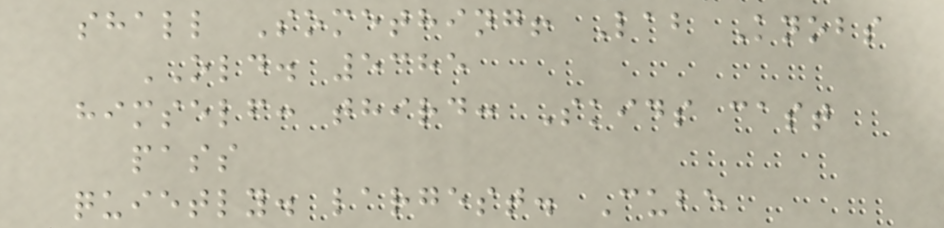shall Something! Lab Knobs
OLD. 5385
himself: third: Skids cast
pass
quietly. largest. Cube
